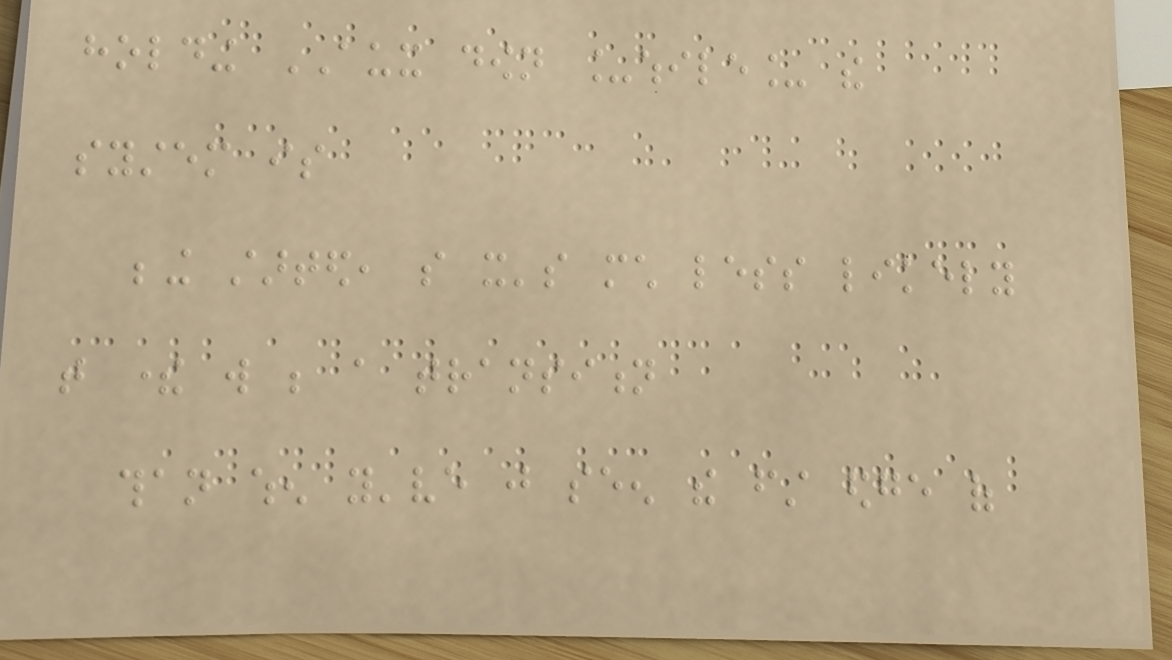holding AUX down _while_ the
system is
being started, so it's much less likely
that there will be a transition
than when you've just seen the first edge of
